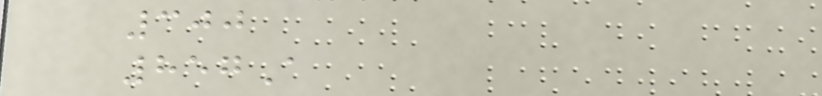300
857A
